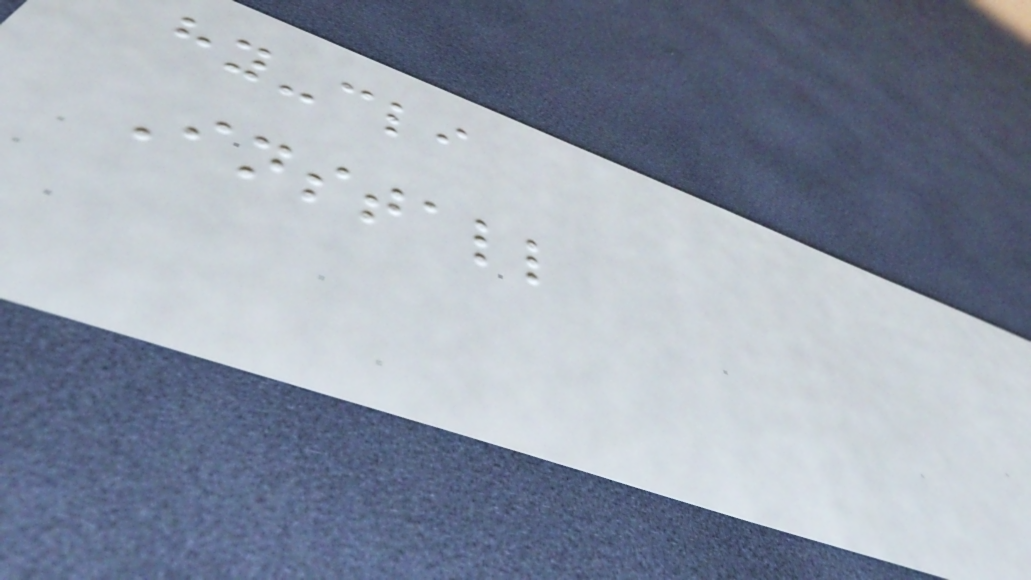hy-cli
Install
